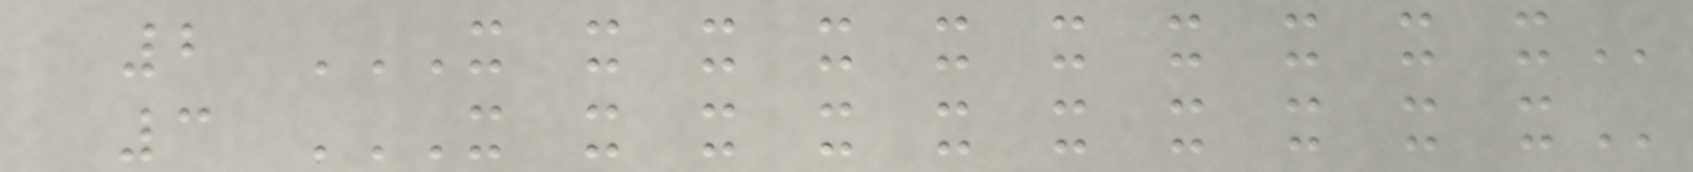2 X X X X X X X X X X
3 X X X X X X X X X X
